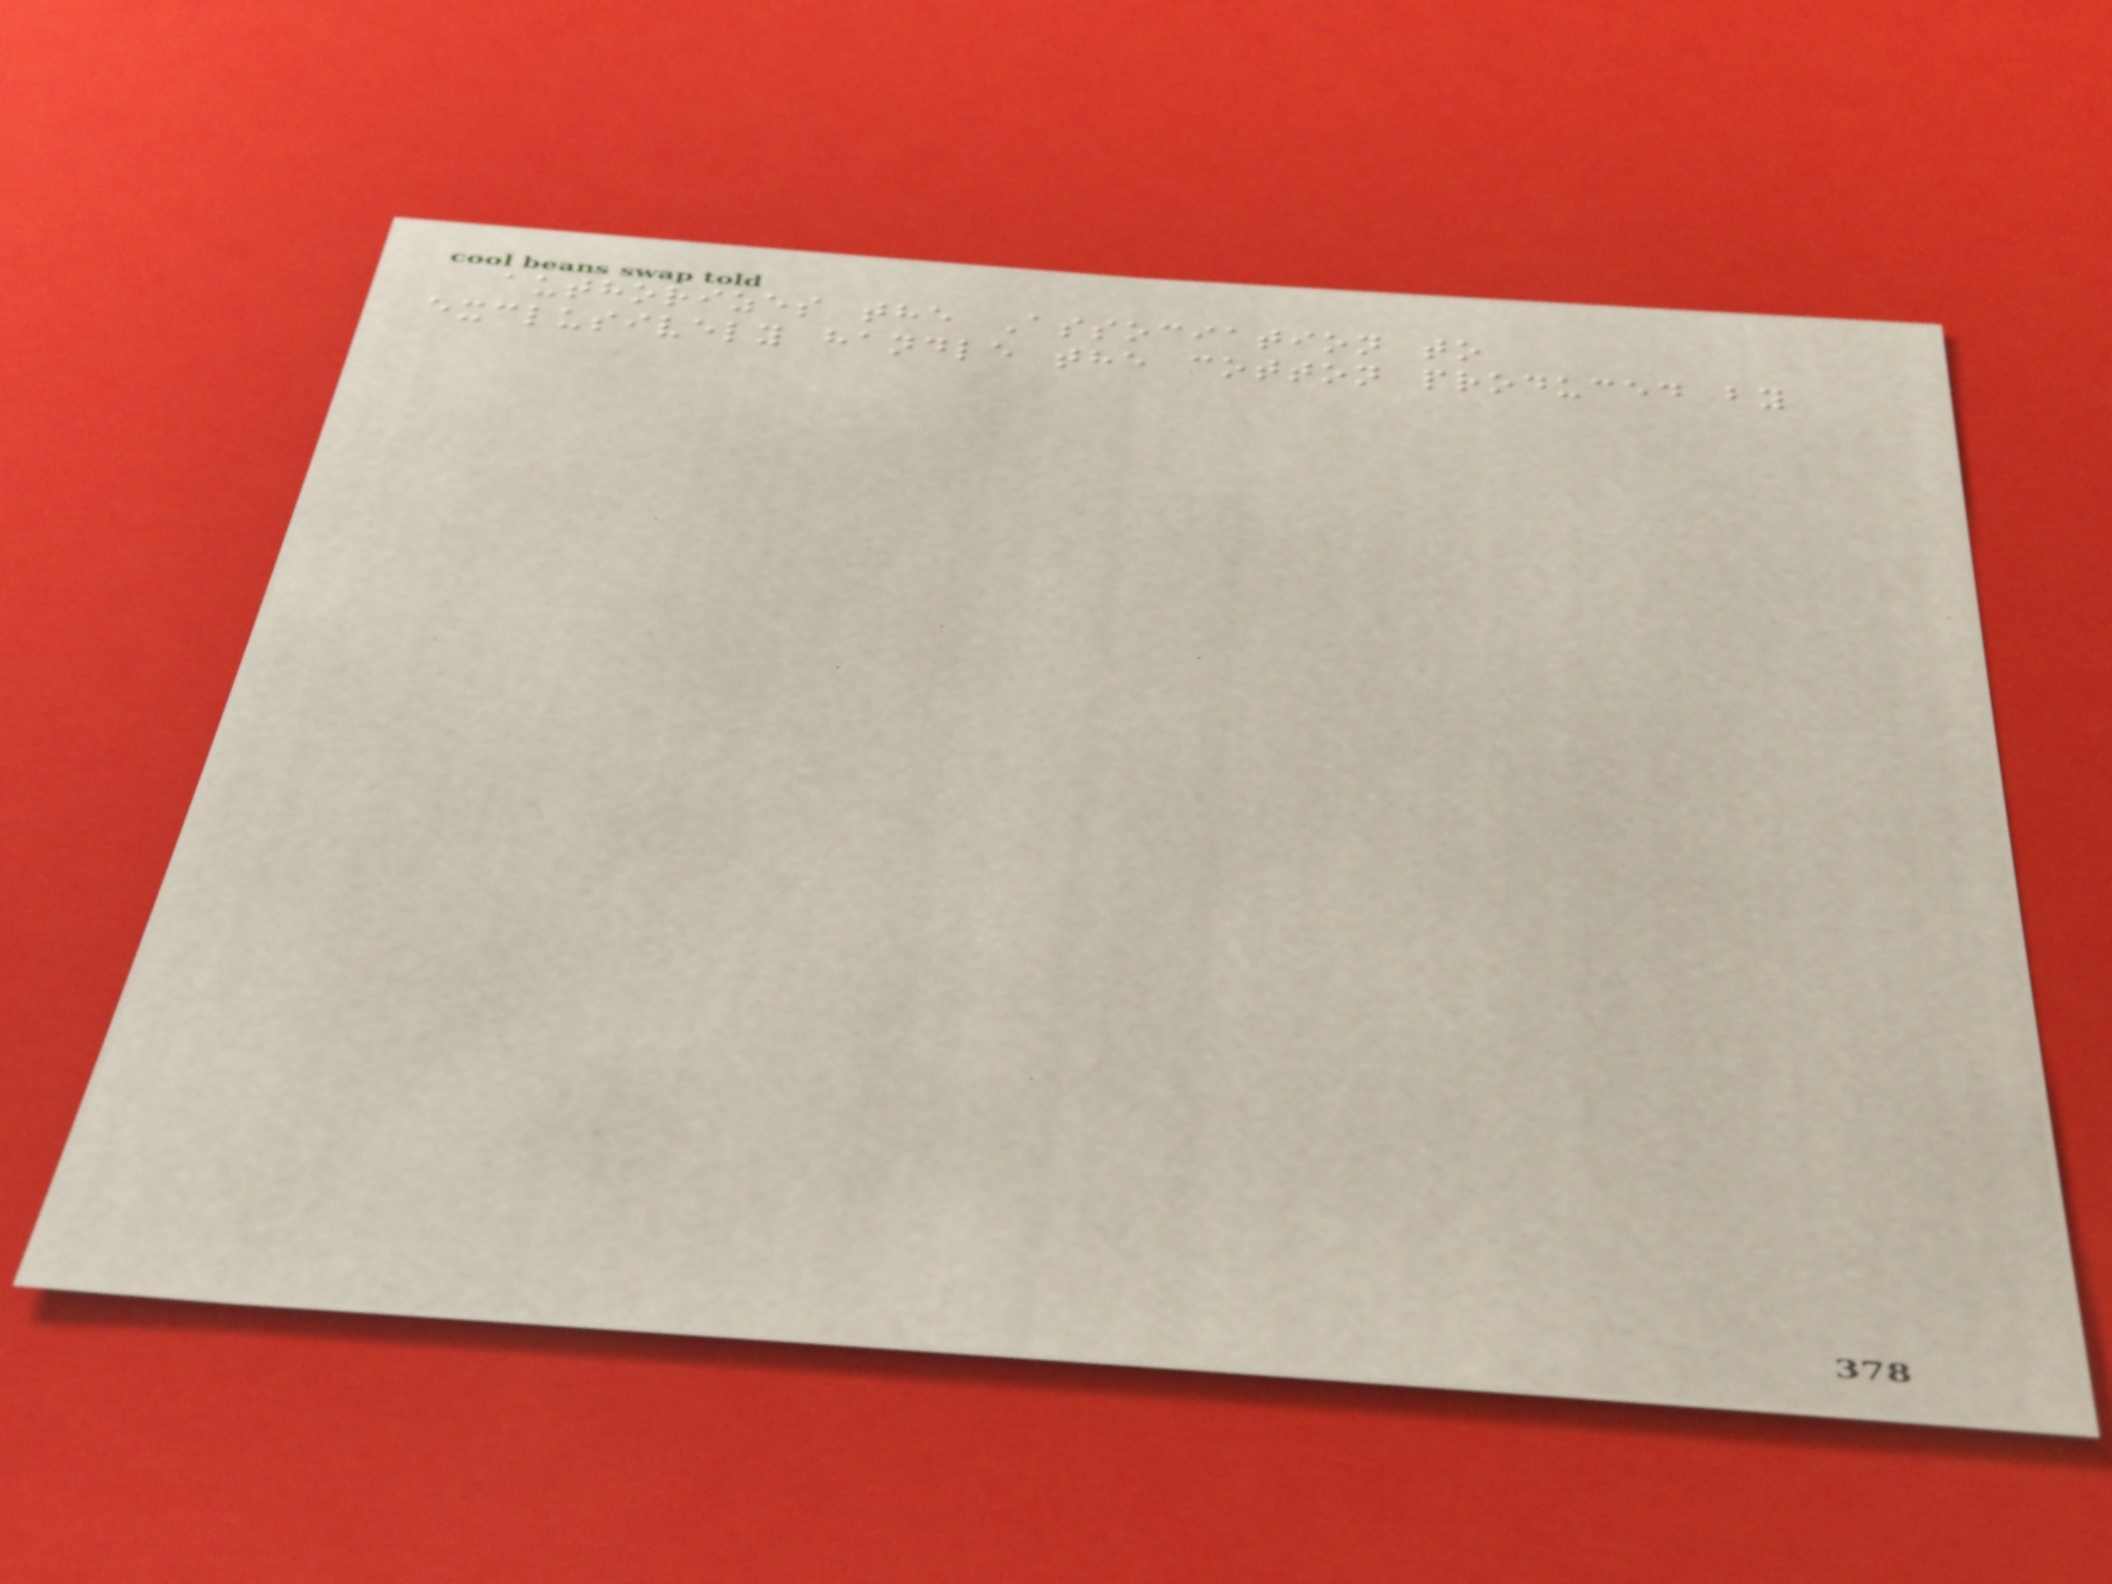authorizes the Association to
exclusively handle the cotton produced by
